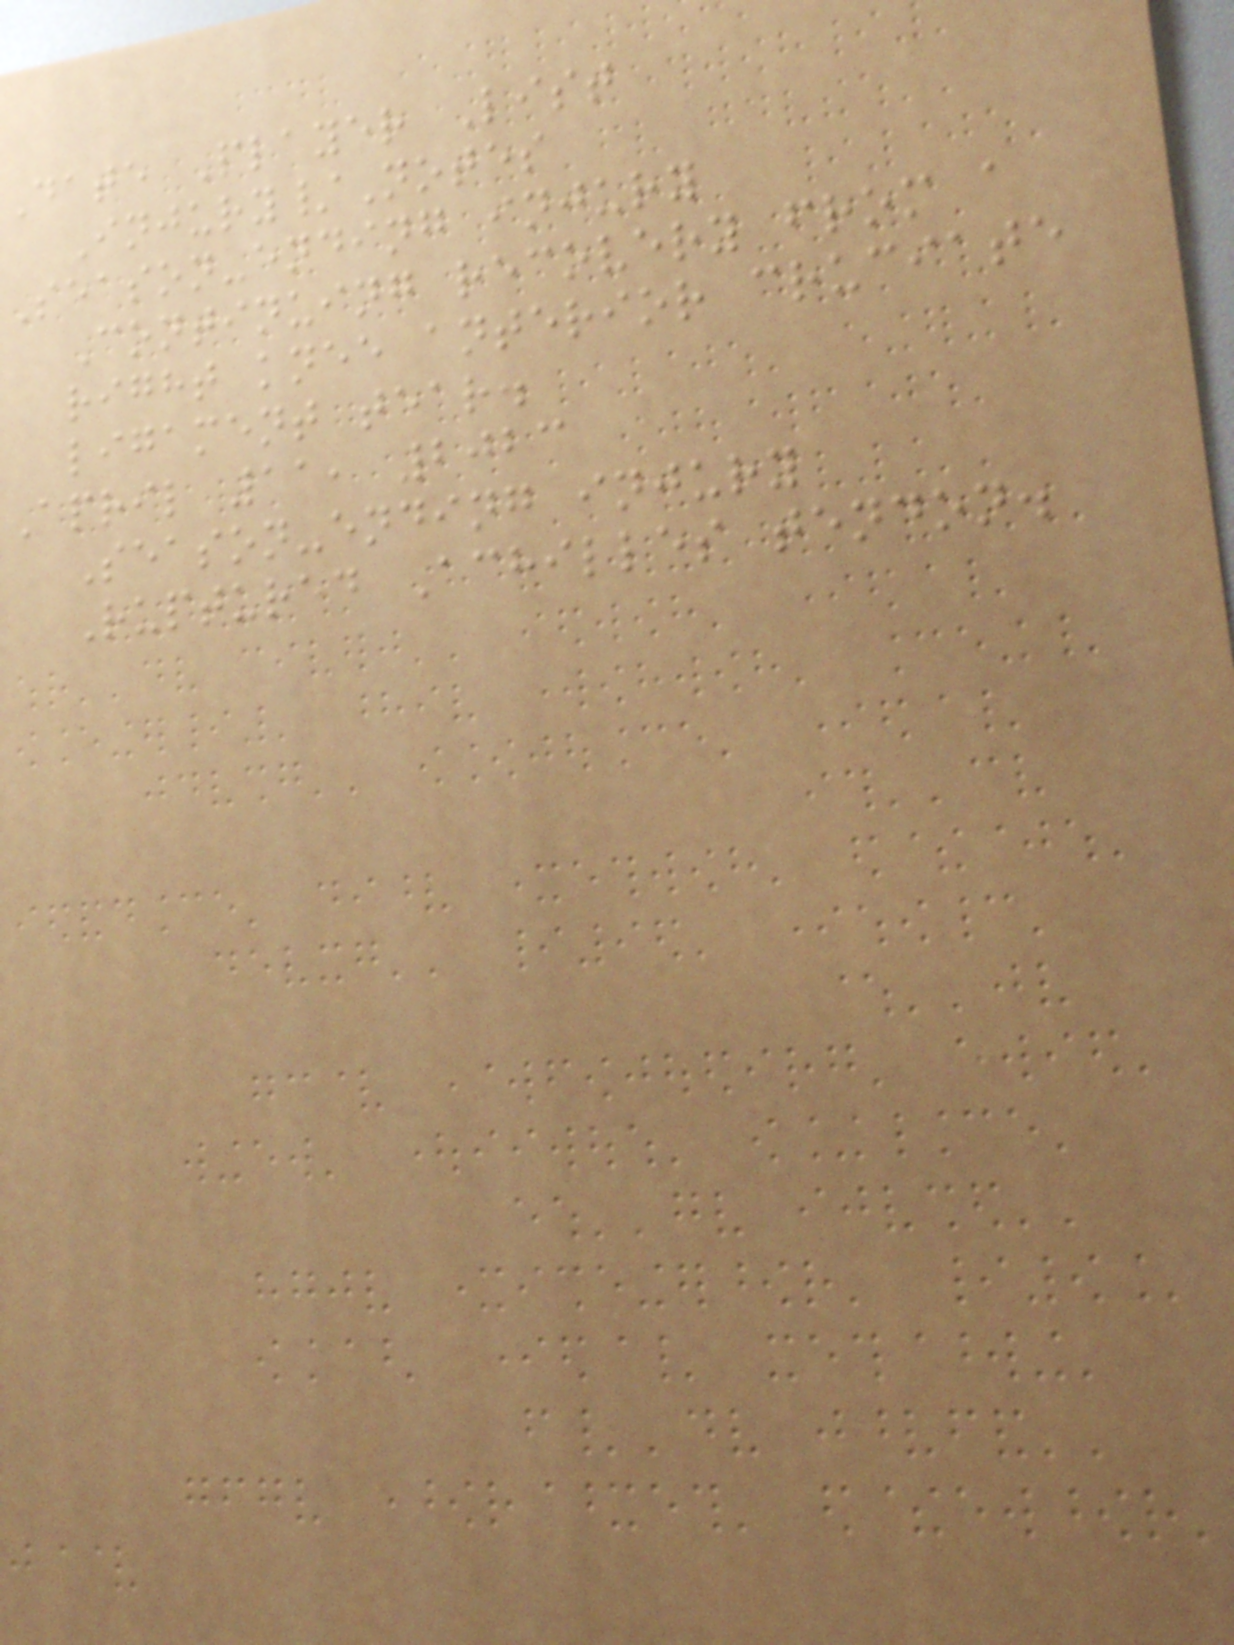Date Player List
Injury/Notes
Season-ending injury
Continuing recovery from a
right knee anterior cruciate
ligament tear.
April 11, 2023
Season-ending injury
Ruptured Achilles tendon.
